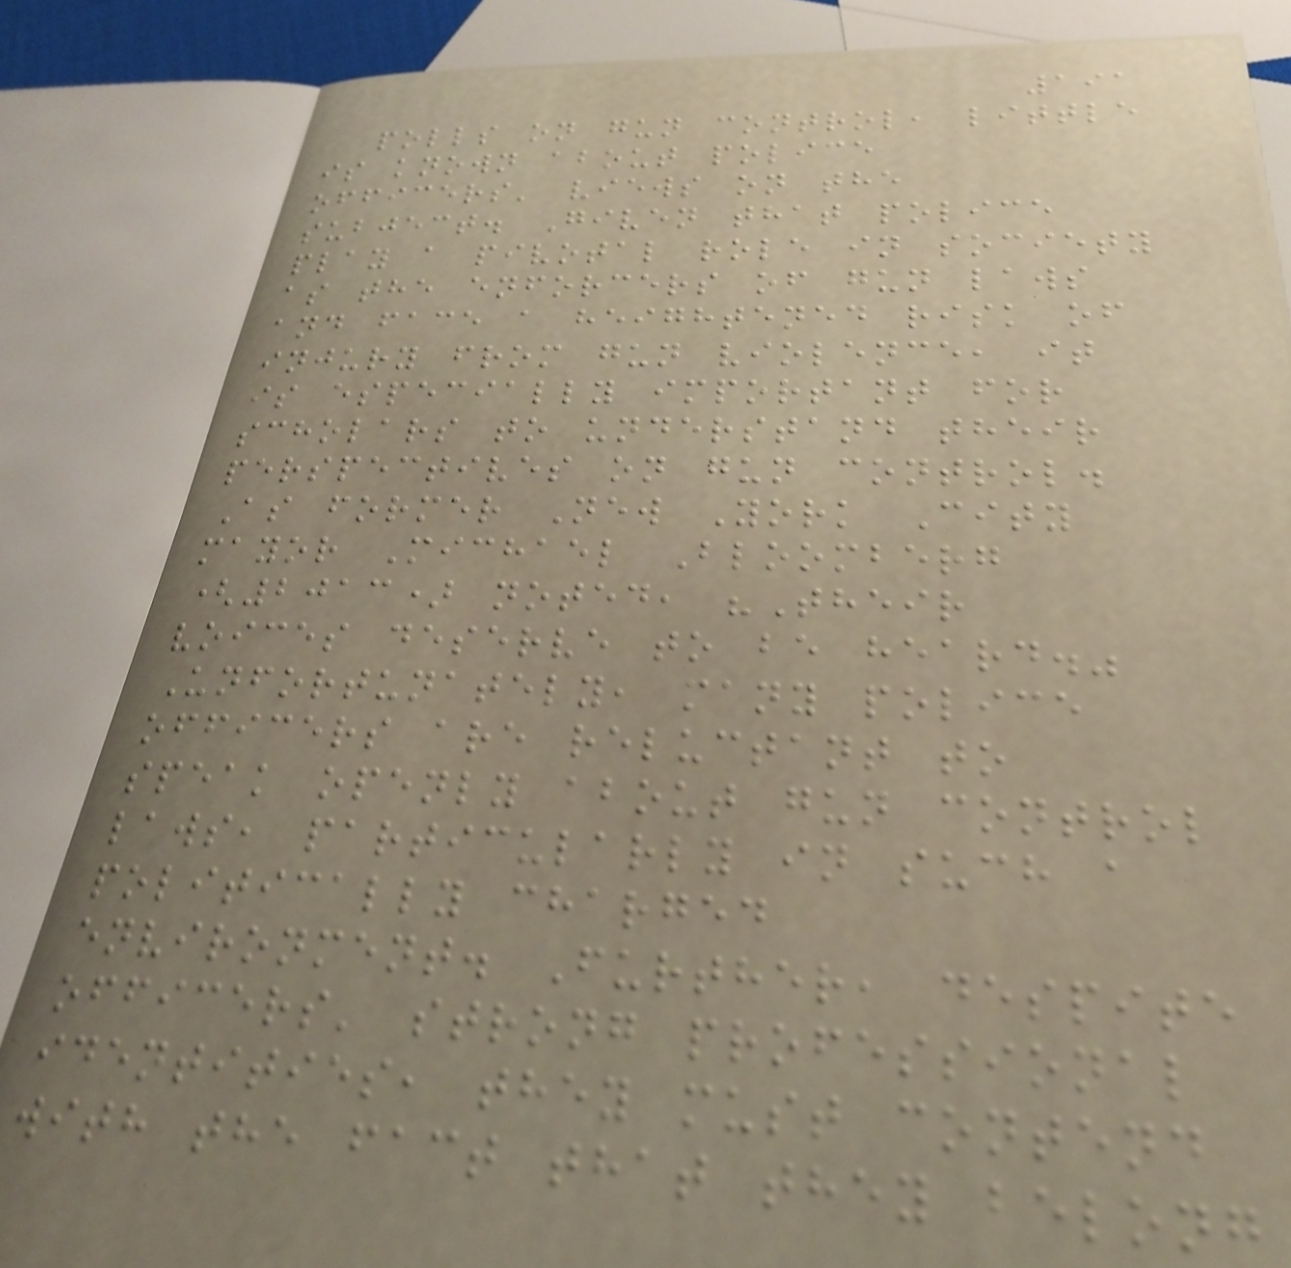191
polls on gun control, little
is known about police
officers' views on the
subject. Given that police
play a pivotal role in society
as the enforcers of gun laws
and face a heightened risk of
injury from gun violence, it
is especially important for
scholars to understand their
perspectives on gun control.
As former New York City
mayor Michael Bloomberg
(2013) noted, "Their
voices deserve to be heard."
Unfortunately, many police
officers are reluctant to
speak openly about gun control
laws, particularly in such a
politically charged
environment. Further, despite
officers' strong professional
identities, they must contend
with the fact that they belong
